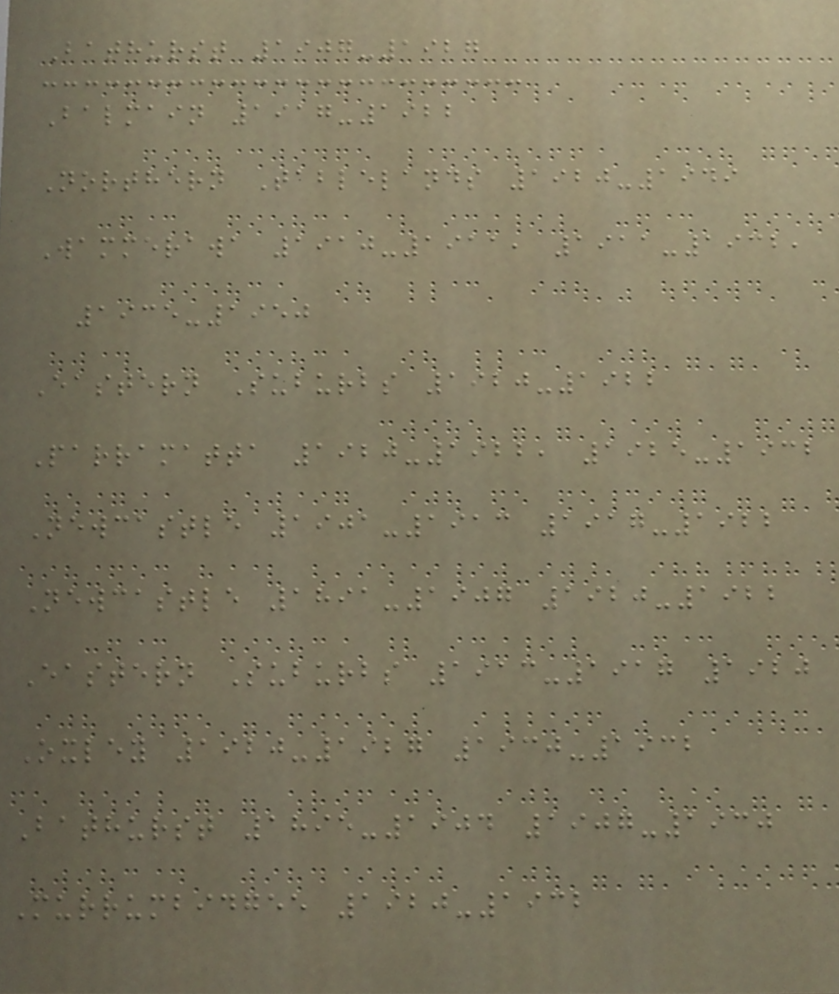Bathurst 1907-1927
Balmain 1917-1922
Northern Tablelands 1920-1949
Wammerawa 1910-1911, 1911-1932,
1935-1950
Eastern Suburbs 1920-1922
Parramatta 1920-1922, 1925-1932
Newcastle 1901-1913 1917-1922
Newcastle 1891-1907 1920-1922
Eastern Suburbs 1913-1917 1920
Oxley 1920-1927 1930-1932
Bathurst 1895-1904 1907-1930
Murrumbidgee 1920-1932
